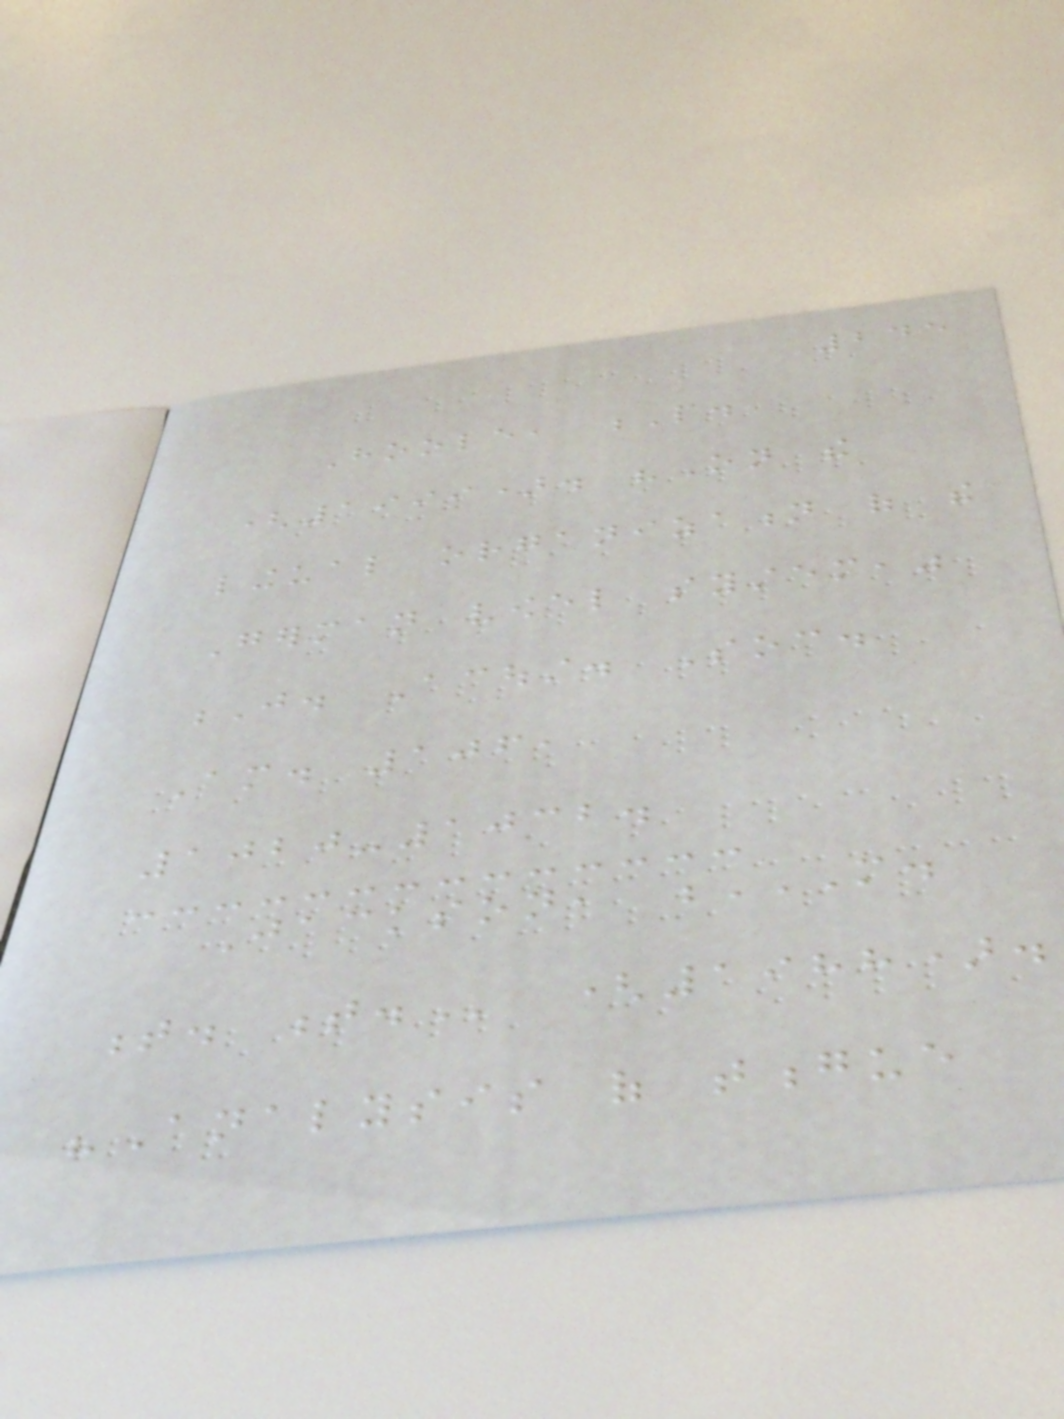245
Hoole, P.
(1999). "On the
lingual organization of the
German vowel system,"
J. Acoust. Soc.
Am. 106,
1020-1032.
Jackson, M.
T. T. (1988).
"Analysis of tongue
